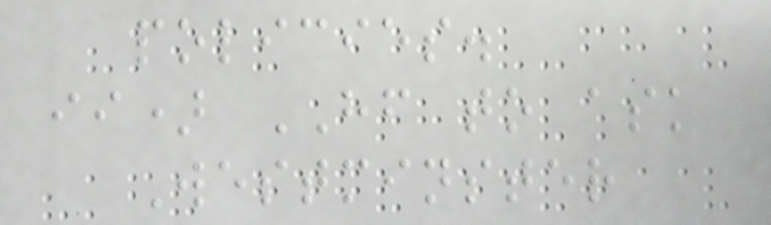policies.
ii) HF to ask
Westminster
